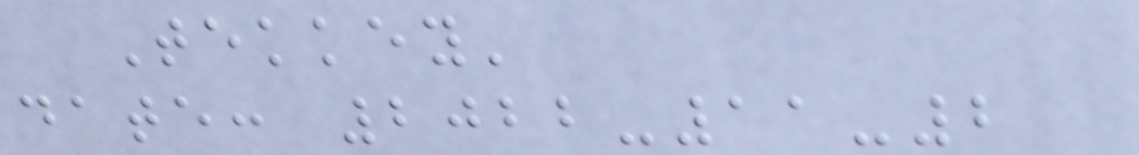Tekkey'
date: 2022-11-2
